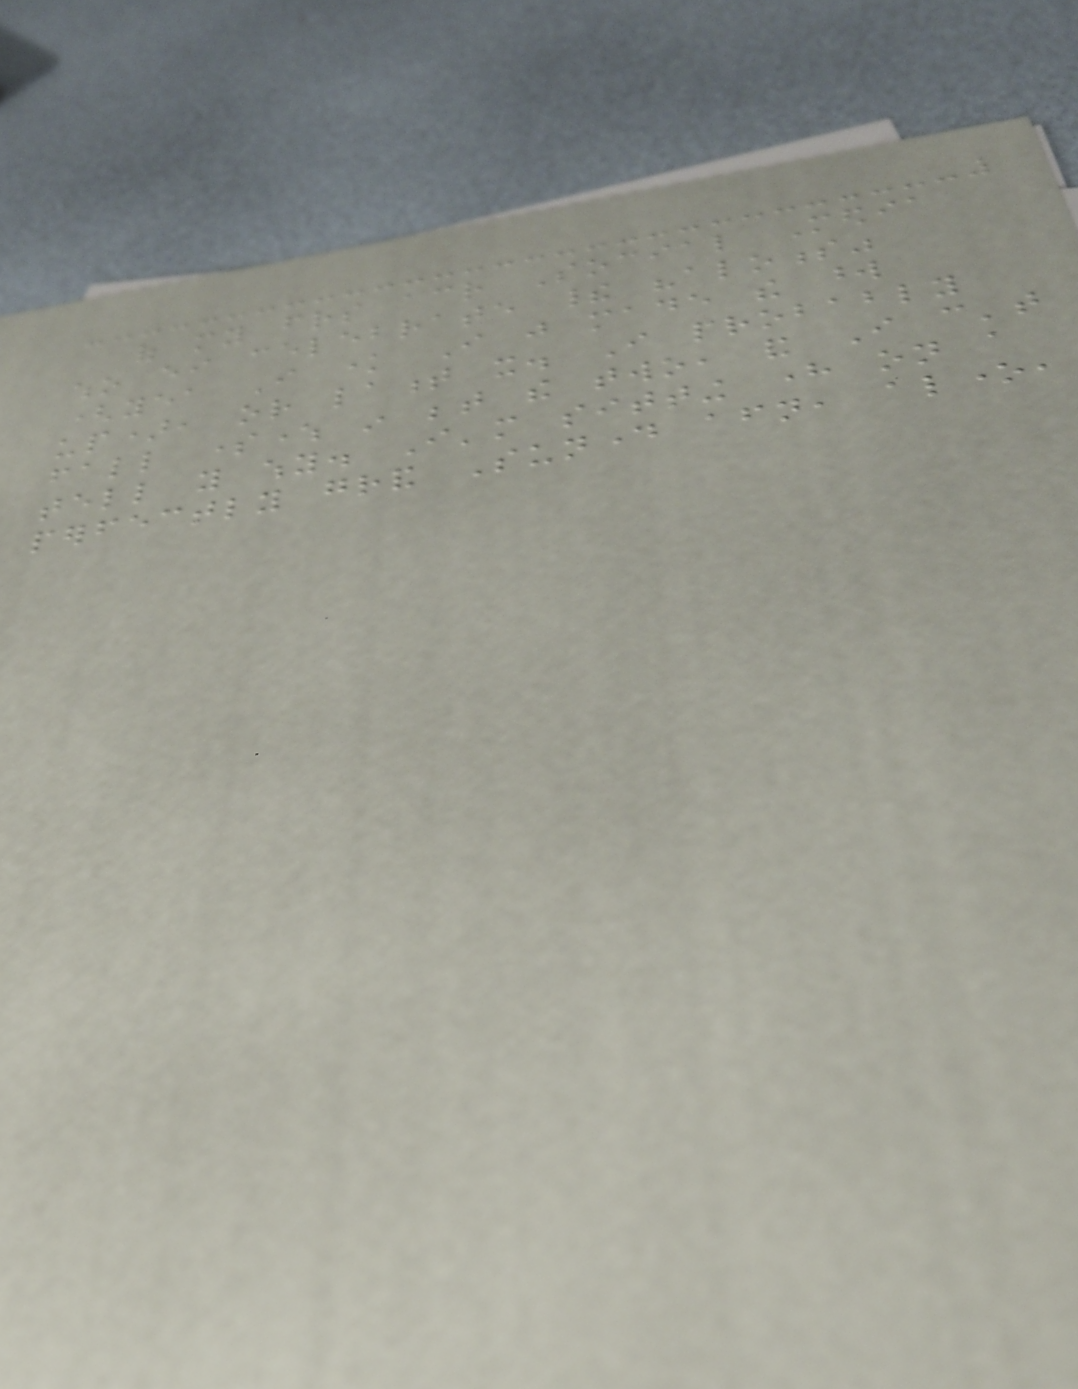of my friends across Social Media
who either celebrate their "aloness"
(yea I know I just made the word
up), or lament it. I probably
fall somewhere in between the two, and I can't
tell you why. I'm sitting here on a
perfectly grand Sunday afternoon, alone,
